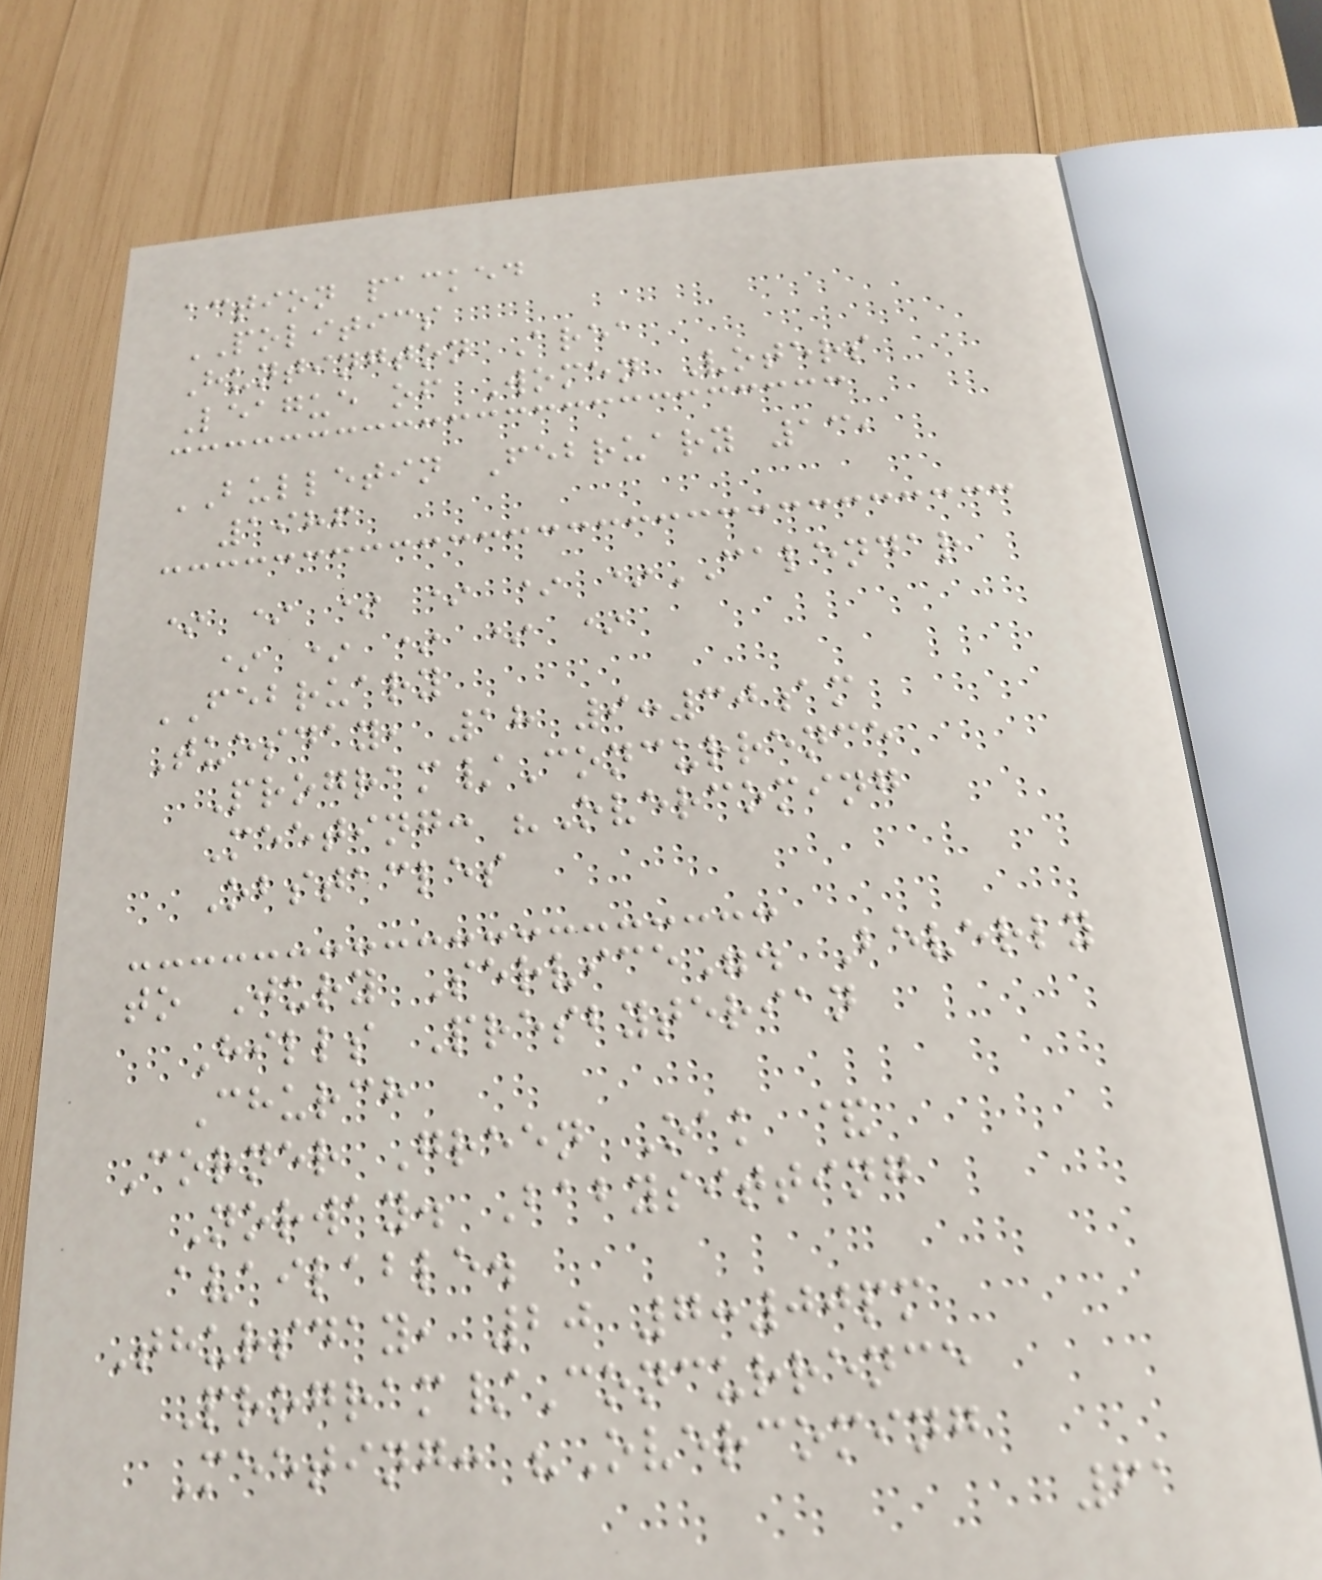action packed
POLITICS
Huntington Area
League of Women Voters
BULLETIN February 13,
1986
* * * * * *CALENDAR
* * * * *
FEBRUARY
Tuesday, 18 9:30am
Program/Concurrence
Meeting: "Overcoming
Obstacles
to Jury Service". Beverly
Hills Presbyterian
Church
Corner Green Oak &
Norway. Babysitting
available.
Thursday, 20 7:00pm
Program/Concurrence
Meeting: "Overcoming
61
